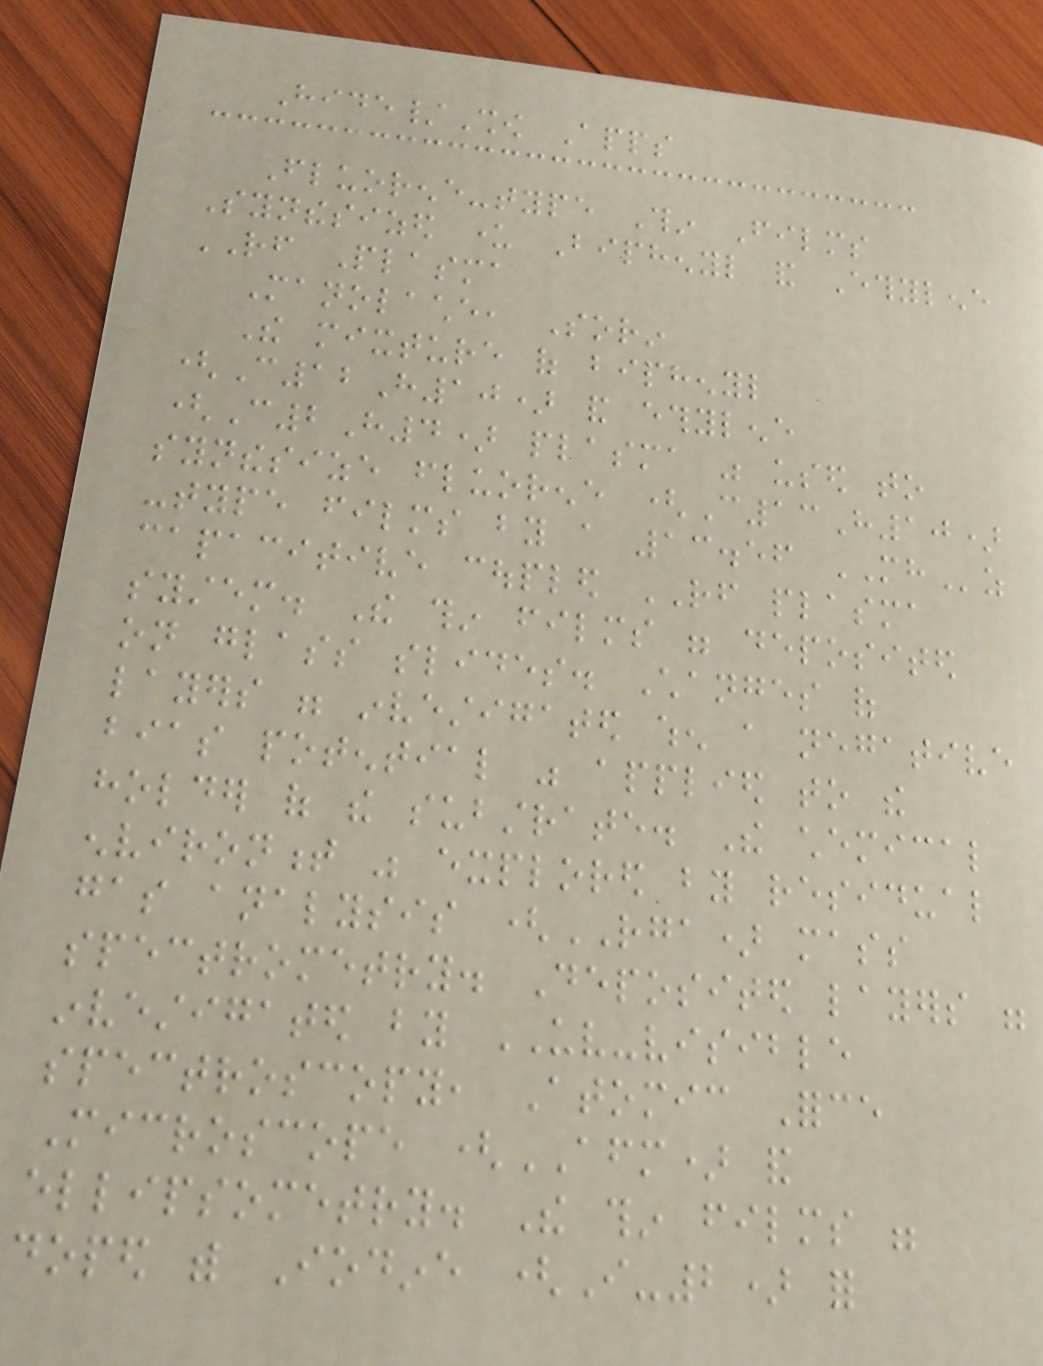Hide/Show Apps
Fluorene-type Thin Films
Synthesized under Biphenyl and Ethylene
RF Plasma
Manolache, Sorin
The mixture of biphenyl
(C12H10) and ethylene
(C2H4) plasma was used to
synthesize fluorene (C13H10)
-type films by a 13.56 MHz
capacitive coupled RF plasma
system. The thin films were deposited
on glass slides. Changes of
layers were investigated when a negative
bias potential was applied to the
holder of the substrate. The chemical
environment was explored by residual
gas analysis (RGA) mass
spectrometry. Deposited layers were
investigated by UV-visible
spectroscopy, Atomic Force
Microscope (AFM) and
ellipsometry. The thin films were
doped with Iodine (I-2) for
